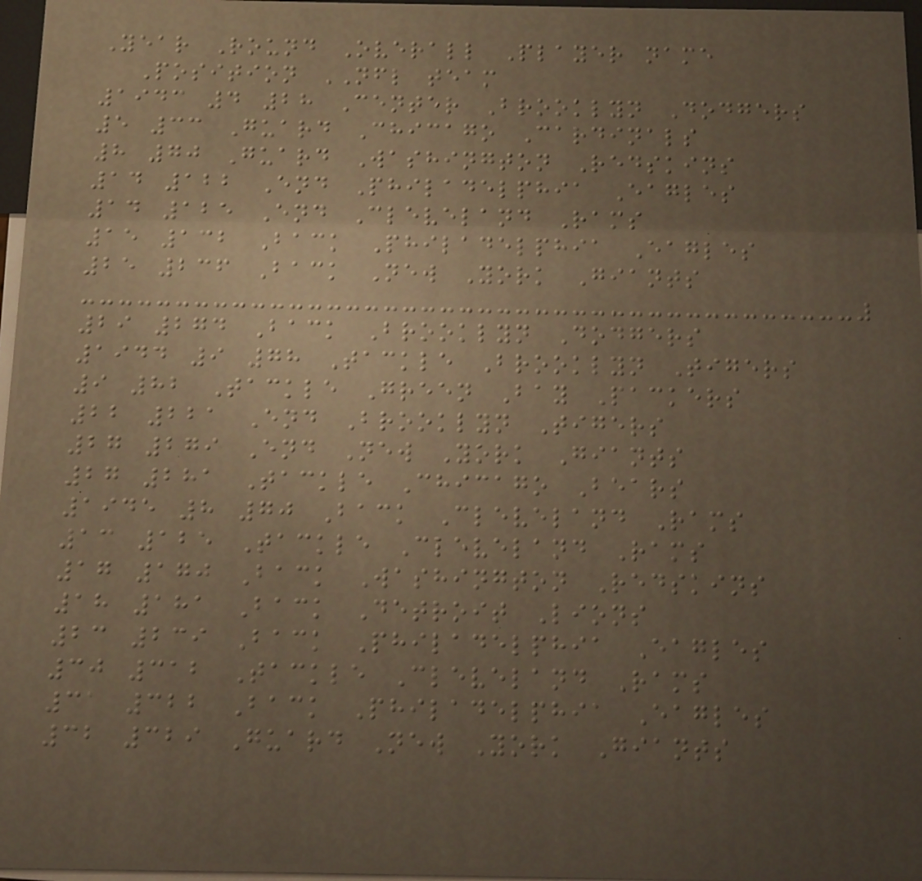Year Round Overall Player name
Position NFL team
1943 4 28 Center Brooklyn Dodgers
5 33 Guard Chicago Cardinals
8 70 Guard Washington Redskins
14 122 End Philadelphia Eagles
14 125 End Cleveland Rams
15 132 Back Philadelphia Eagles
25 236 Back New York Giants
29 274 Back Brooklyn Dodgers
1944 9 78 Tackle Brooklyn Tigers
9 82 Tackle Green Bay Packers
22 221 End Brooklyn Tigers
27 279 End New York Giants
27 281 Tackle Chicago Bears
1945 8 70 Back Cleveland Rams
13 125 Tackle Cleveland Rams
17 170 Back Washington Redskins
18 181 Back Detroit Lions
23 239 Back Philadelphia Eagles
30 312 Tackle Cleveland Rams
31 322 Back Philadelphia Eagles
32 329 Guard New York Giants
